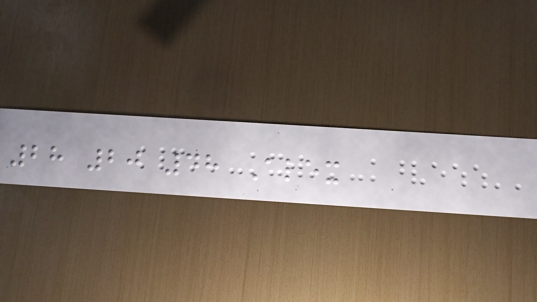28 20 48 Alex
